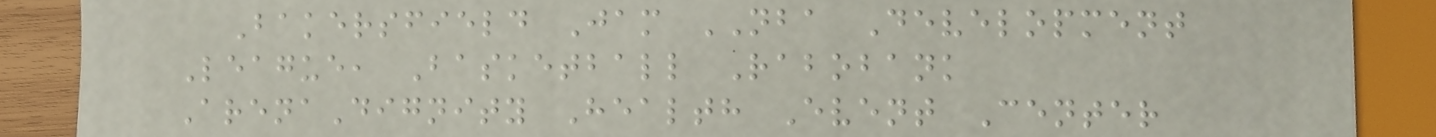Bakersfield Jam NBA Development
League, Basketball Rabobank
ArenaDignity Health Event Center
